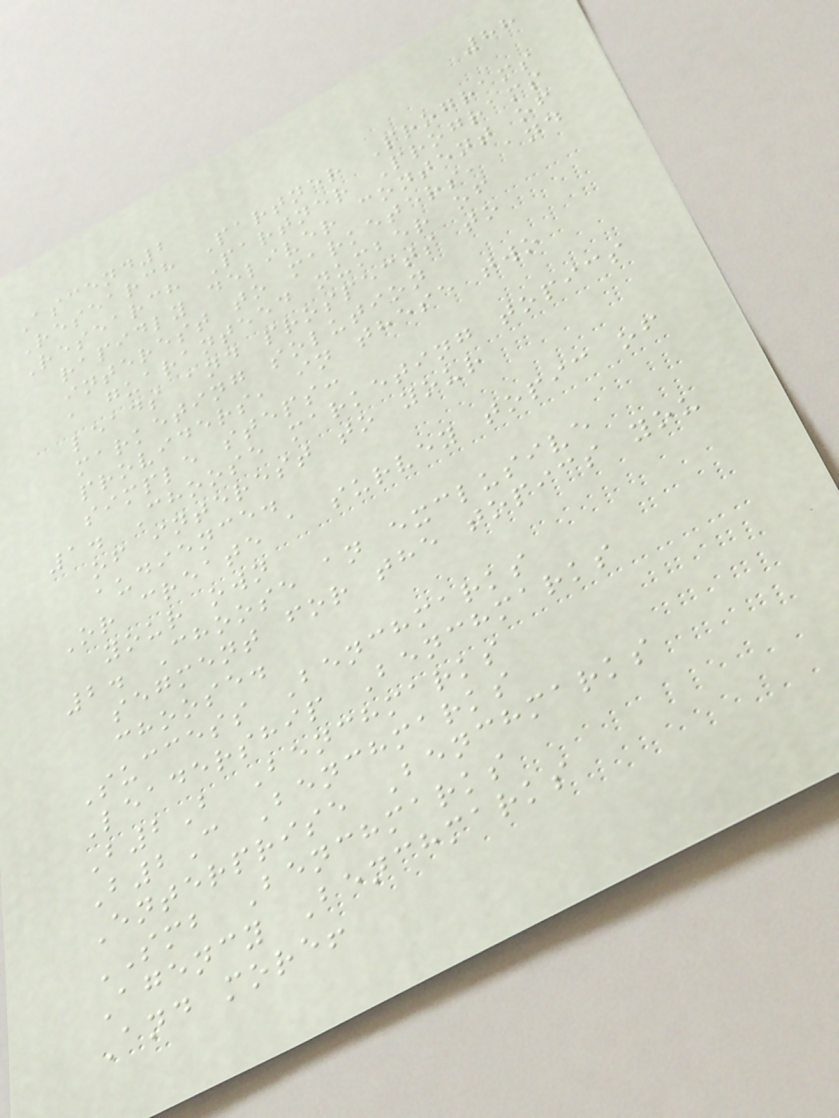88
Ascend2
Research Partner Programs
Research Partner Programs
rapidly deliver content of
interest to marketers, and
a guaranteed number of
leads and prospects to
marketing solution
providers, in these two
simple steps:
1. Choose marketing topics
of interest to your
audience.
Or create a survey topic of
your own
2. Choose an exclusive
segment for the topics you
choose.
Success Benchmarks
Leadership Benchmarks
B2B Benchmarks
B2C Benchmarks
Enterprise Benchmarks
SMB Benchmarks
Agency Benchmarks
And more!
